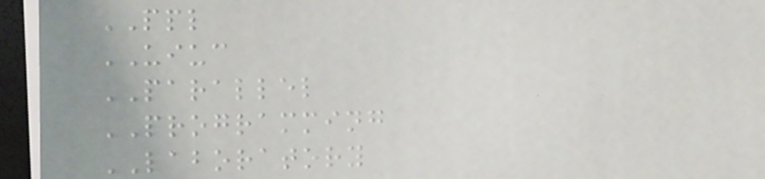PPL
UIUC
PARALLEL
PROGRAMMING
LABORATORY
